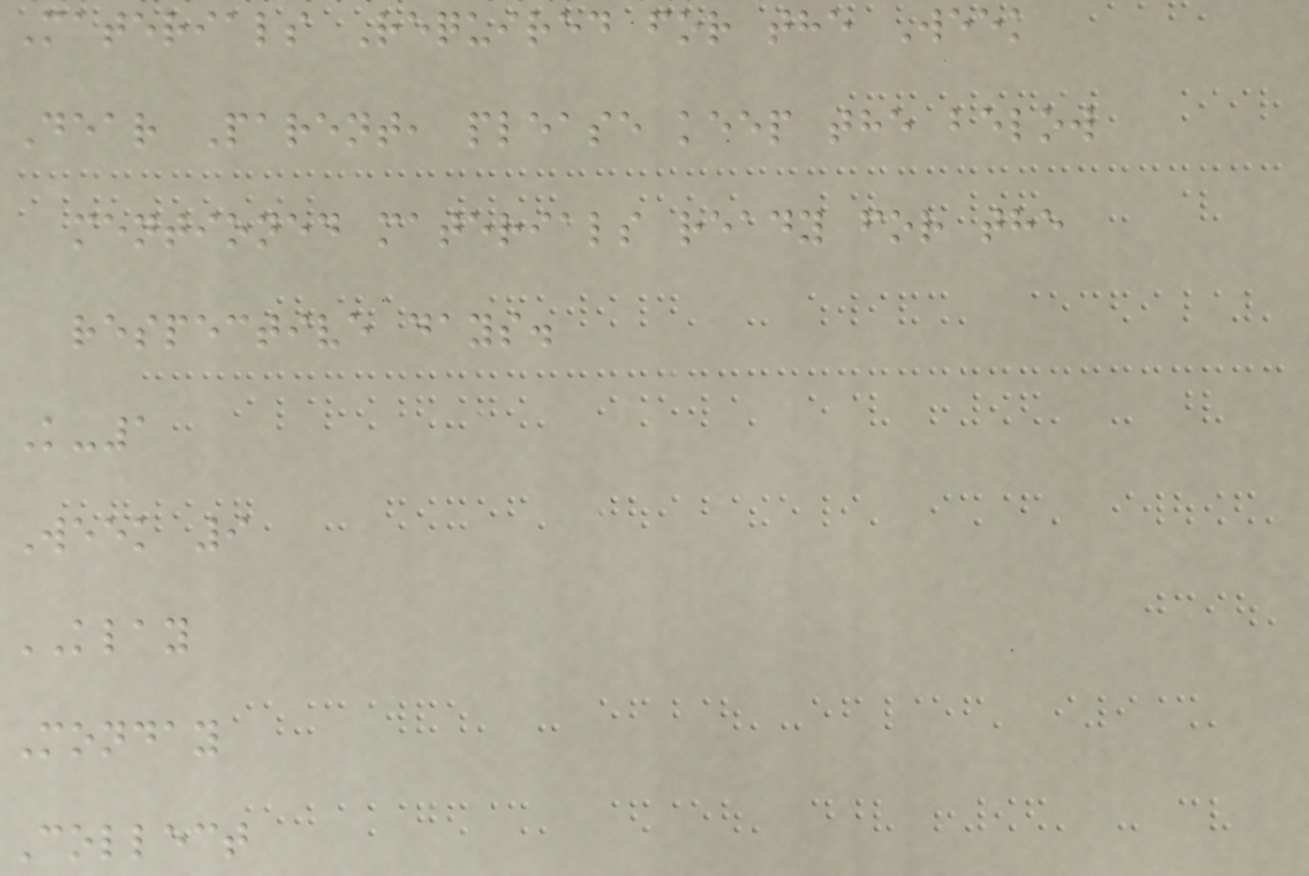Materials Required for the Week
Dear Parent, please keep the below
mentioned materials ready for the
respective days.
K-1
Week 9
KLAY
Monday
Collect
